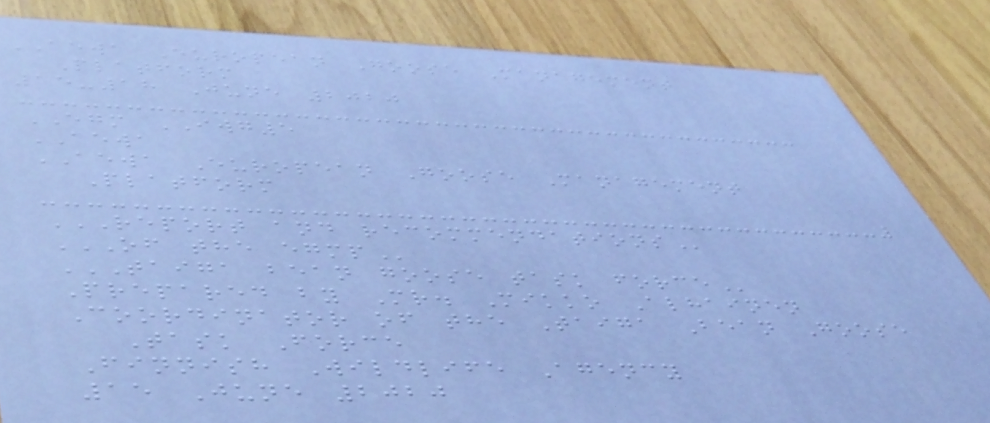AEWA European Goose Management
Platform
15-18 June 2020
EGM IWG5
AEWA
AEWA European Goose Management
Platform
REPORT AND RECOMMENDATIONS
OF THE EGMP
TAIGA BEAN GOOSE TASK FORCE
Prepared by Mr. Mikko Alhainen
Coordinator of the Taiga Bean Goose
Task Force
Finnish Wildlife Agency
15 June 2020
